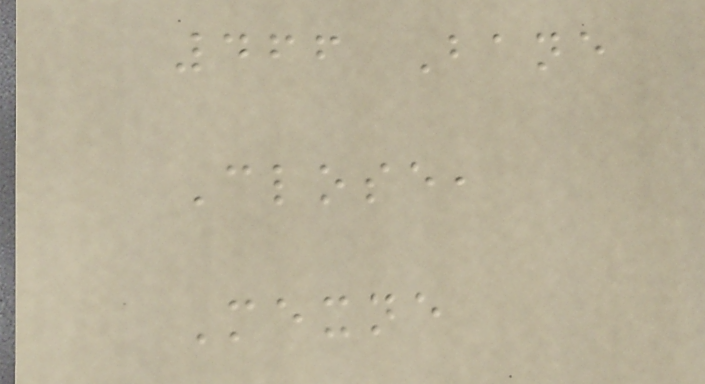466 Bane
Close,
Mexne
